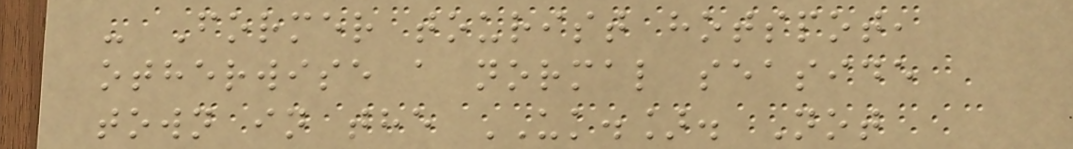- Former tourist hotspot,
otherwise a normal seaside
town in the UK.]. Not
